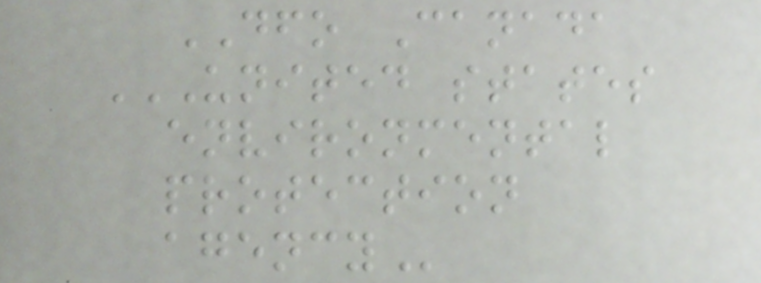DFO Canada
UNITED STATES
ENVIRONMENTAL
PROTECTION
AGENCY
